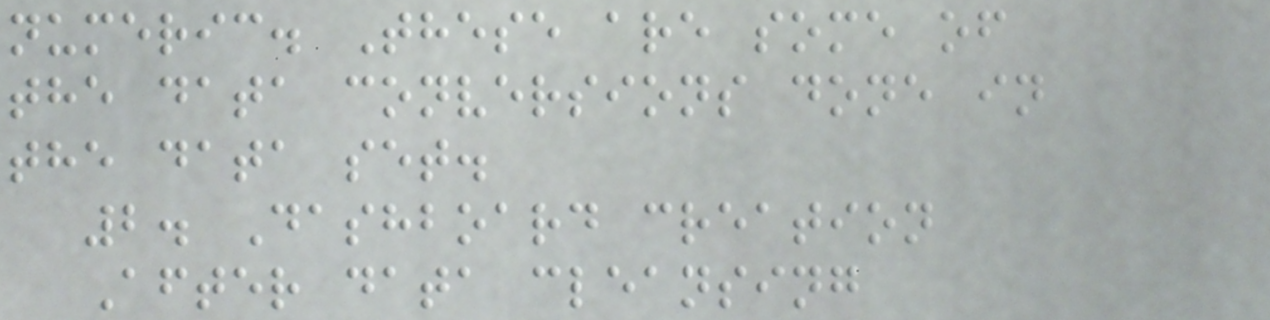numeric. These are some of
the data conversions done in
the data set.
2. Dashboard creation
After data cleansing
